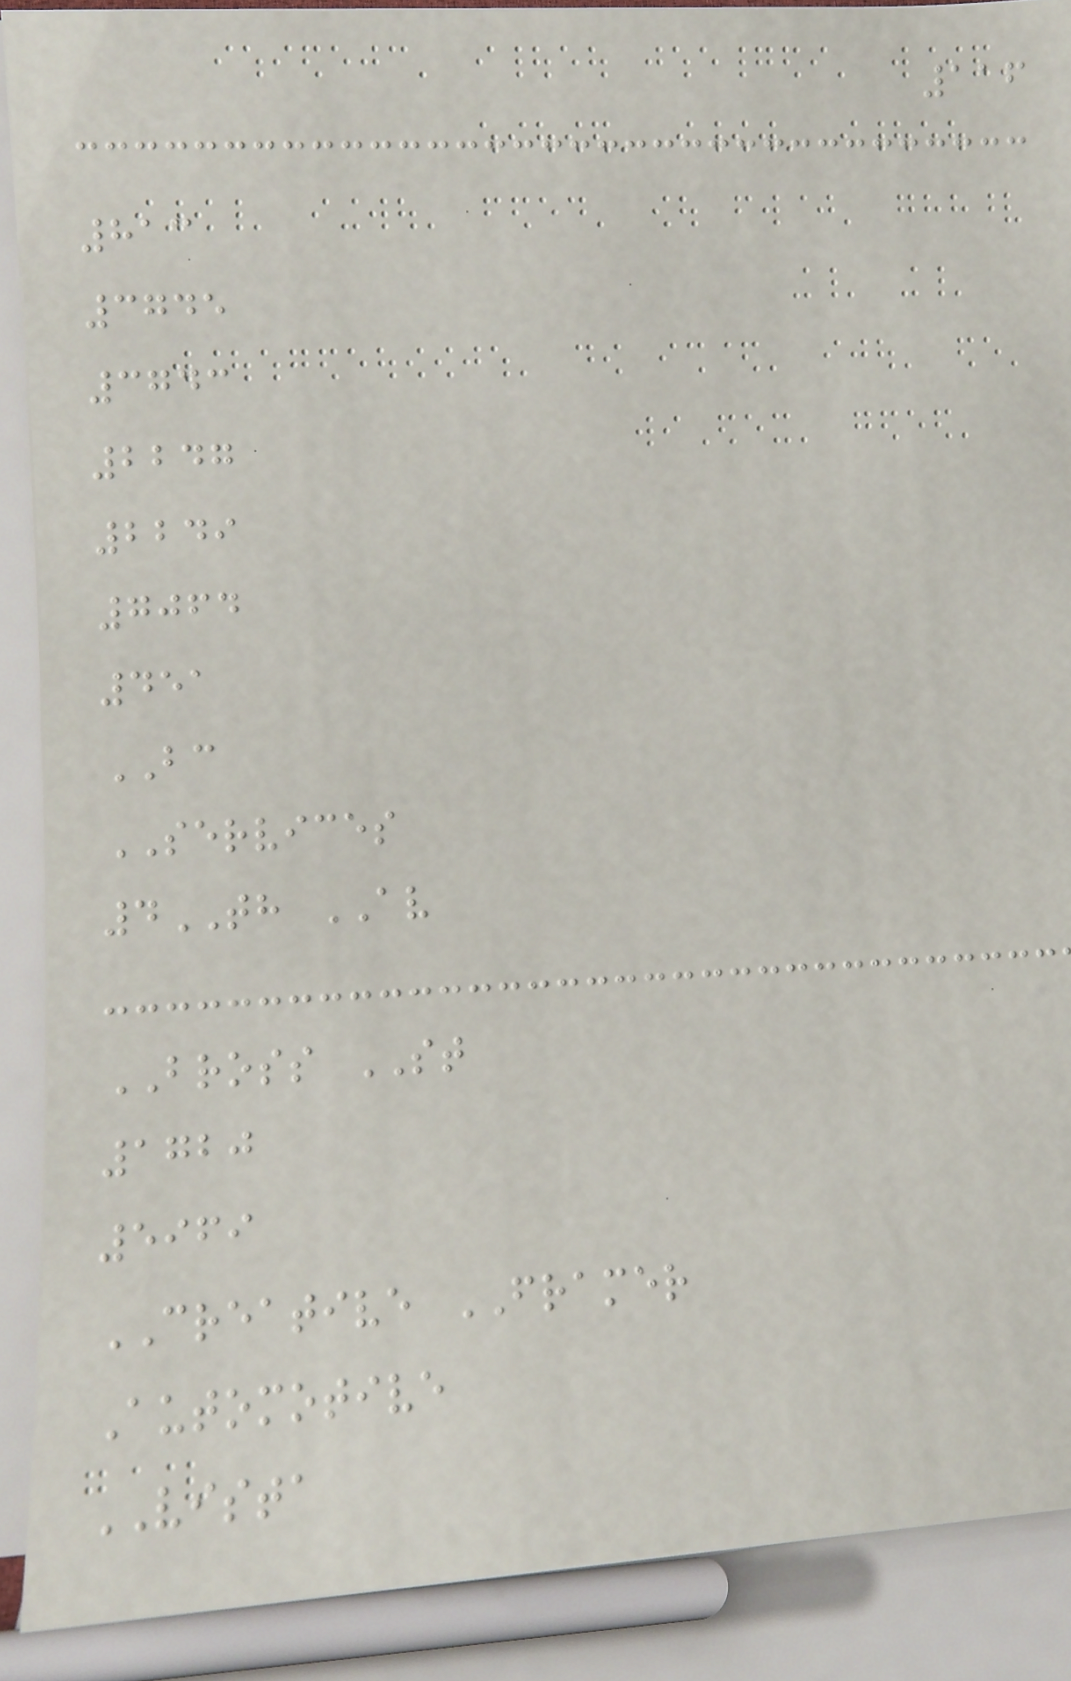116
813
3745
3743
2247
2249
7064
451
BC
SERVICES
4TH AV
BROSS ST
1720
5969
CREATIVE FRAMER
Automotive
VISTA
